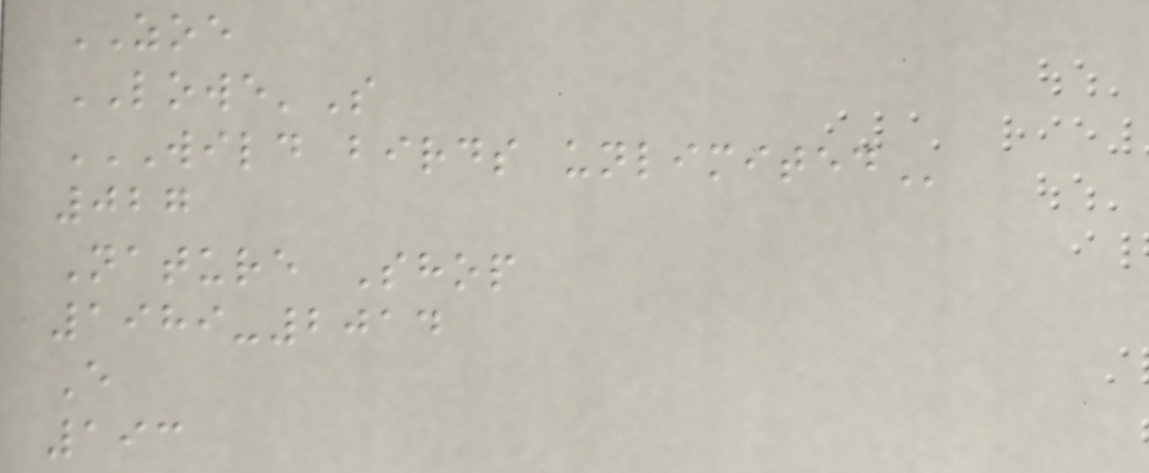ZOE
LOWE'S
WILD BIRDS UNLIMITED
027
Nature Shop
1989-2014
E
193
